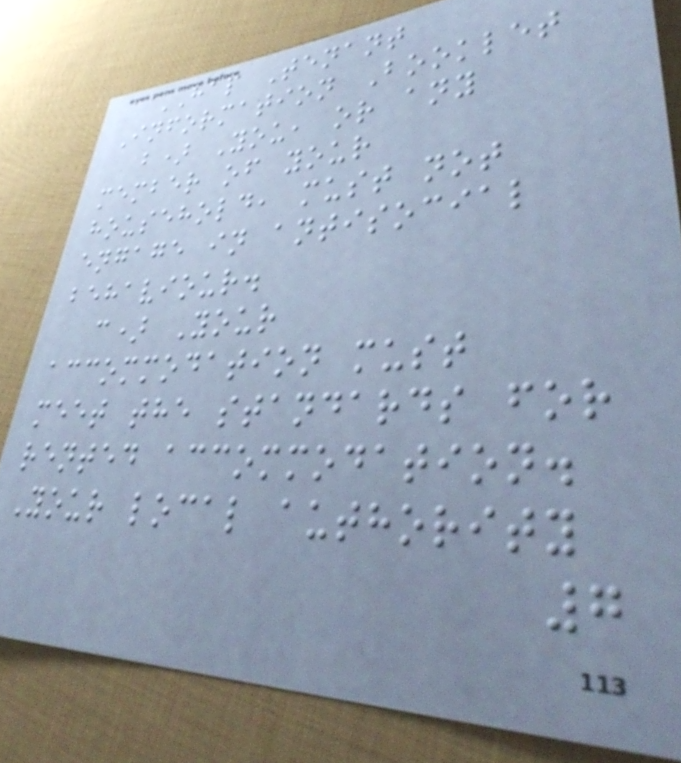HAP Tenant
Information Booklet
b) You, or any
member of your
household, must not
engage in antisocial
behaviour.
c) Your
accommodation must
meet the standards for
rented accommodation.
Your local authority
7
